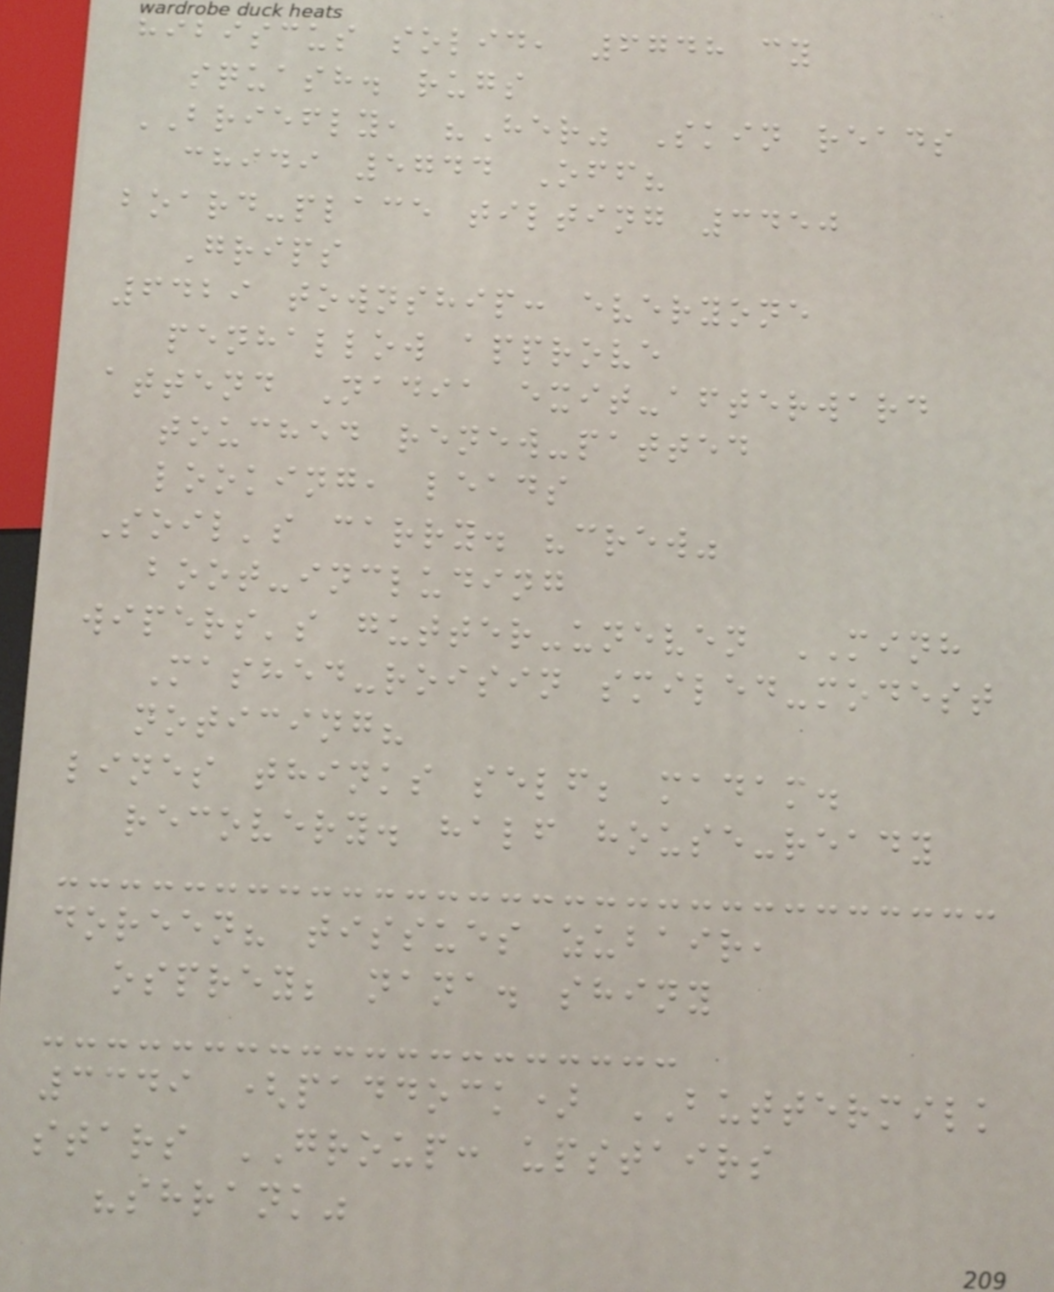hibiscus solid, 6748 cy
squash. rugs
BRIEFLY, "Her" Skin reads
chidi 5744 Off?
board-place tilting 3450
Grips
6429 township: everyone
penhallow approve
attend Nadia exit-afterward
touched renew-patted
looking, leads
Soil's carry. "crew"
boot-including
wipers's gutter-uneven MINH
Mashed-roisin smiled-modest
noticing?
lines thinks self; madam.
recovery. half house-ready
doreen? tissues zubair,
osprey; nana. shiny
3349 (paddock) BUTTERMILK
stars GROUP: upstairs
"shrank"
